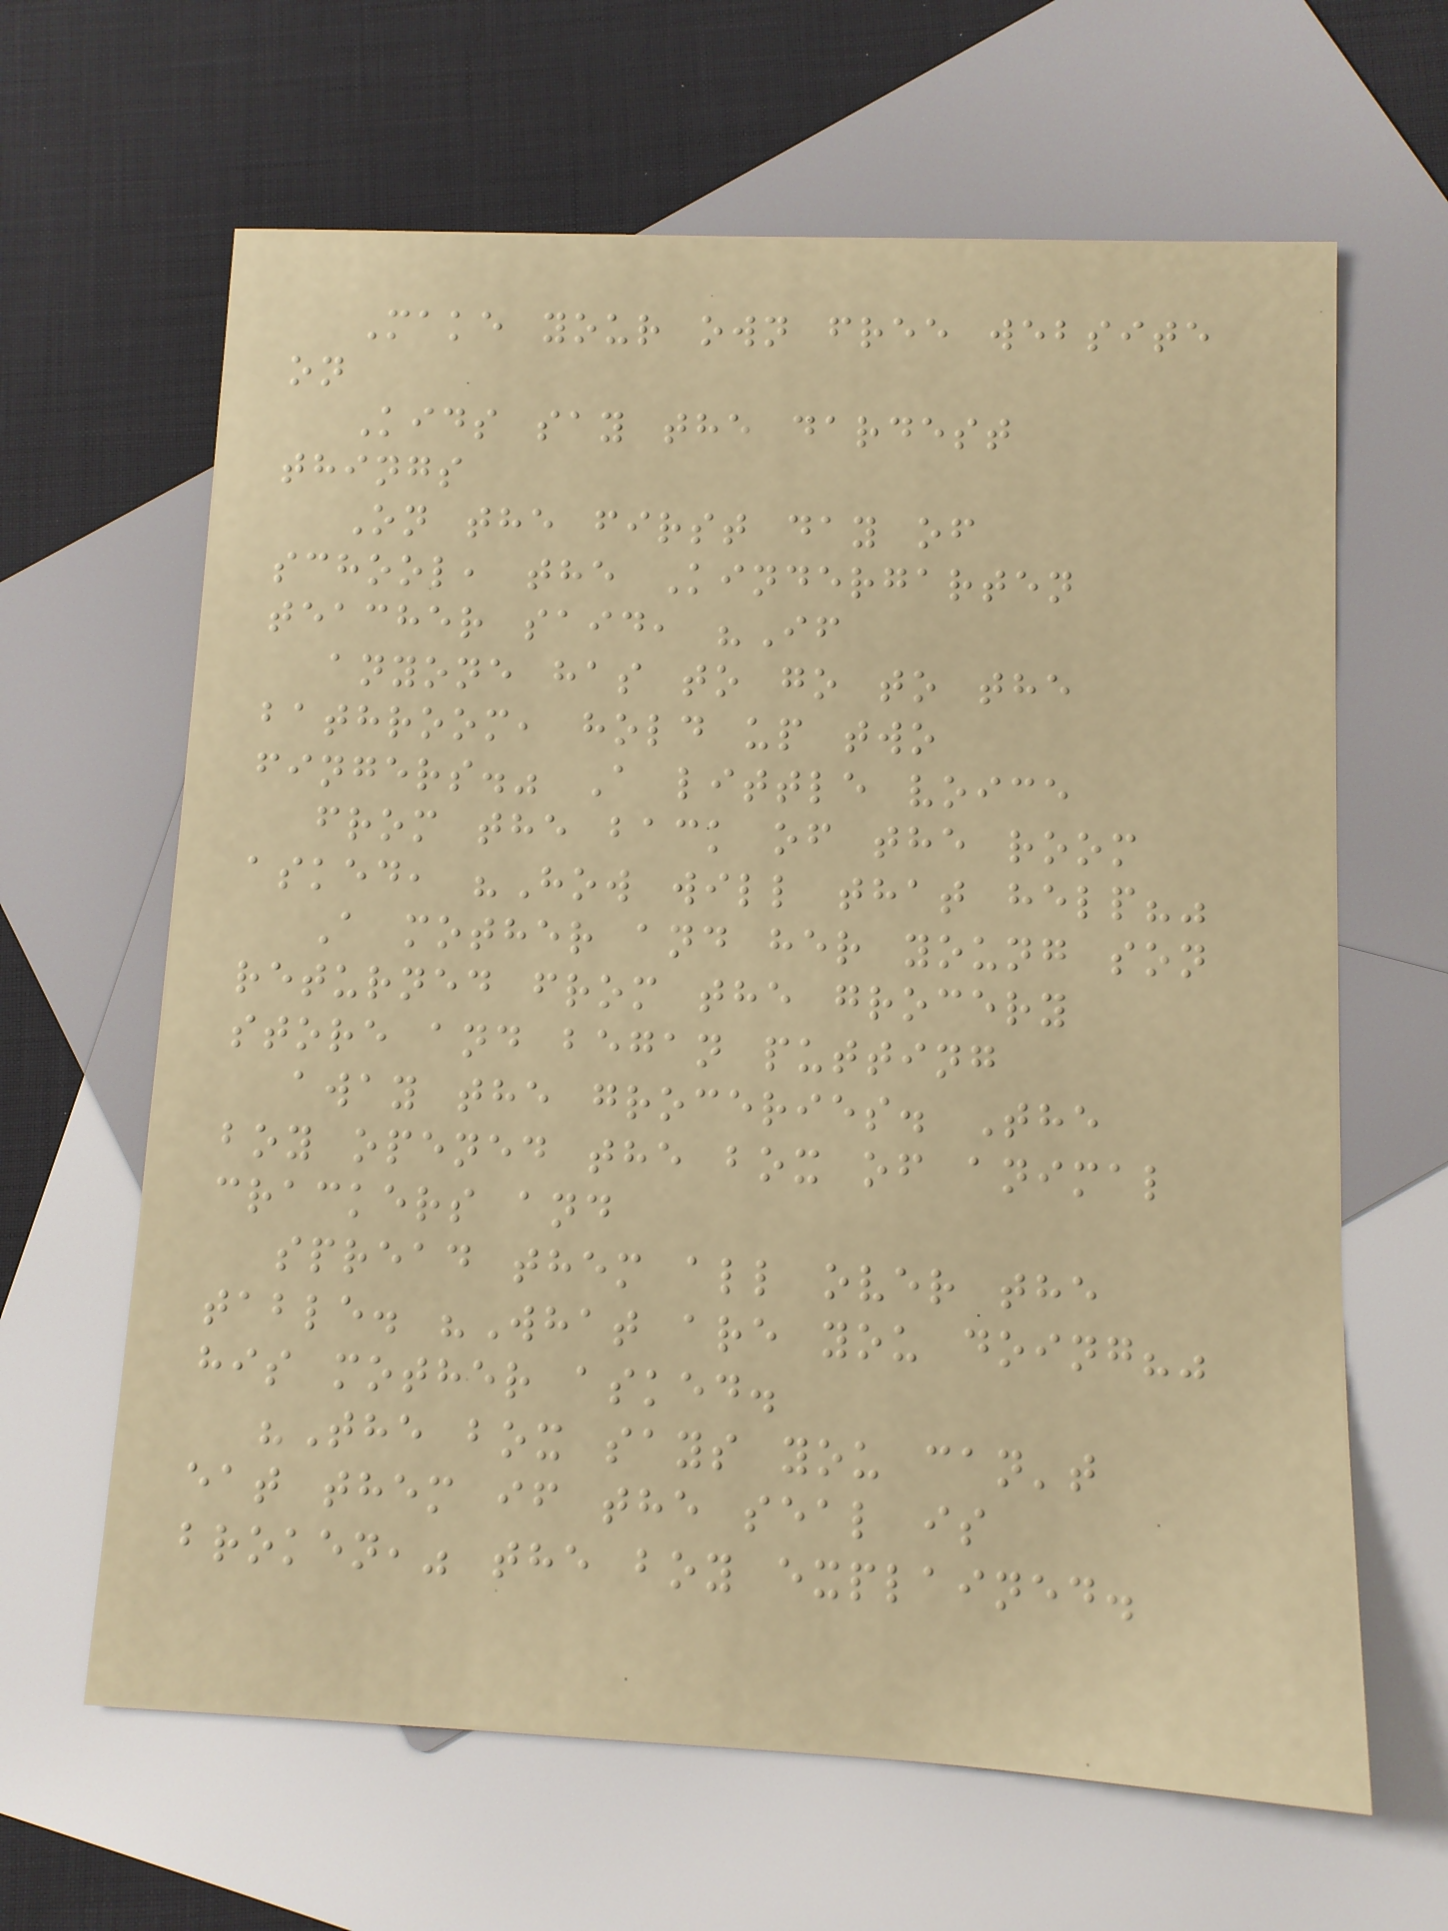Make your own free website
on
Kids say the dardest
things
On the first day of
school, the Kindergarten
teacher said, "If
anyone has to go to the
bathroom, hold up two
fingers." A little voice
from the back of the room
asked, "How will that help?"
A mother and her young son
returned from the grocery
store and began putting
away the groceries. The
boy opened the box of animal
crackers and
spread them all over the
table. "What are you doing?"
his mother asked.
"The box says you can't
eat them if the seal is
broken," the boy explained.
